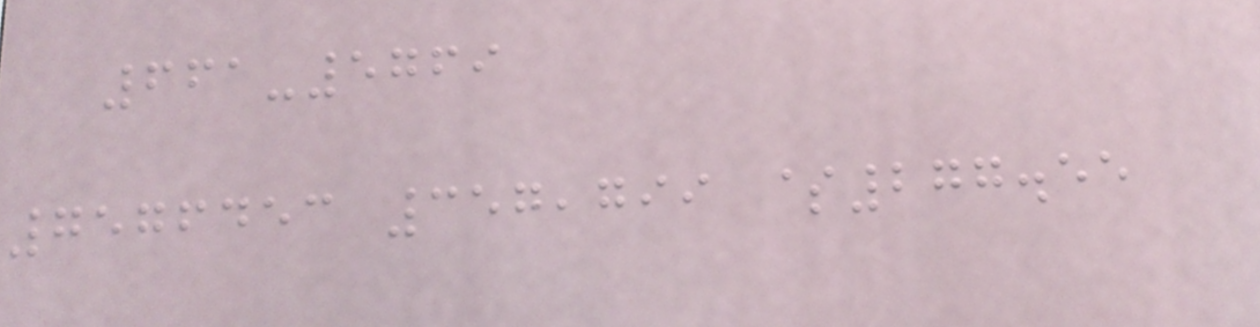661-5769
7576453 357,799 $277.55
